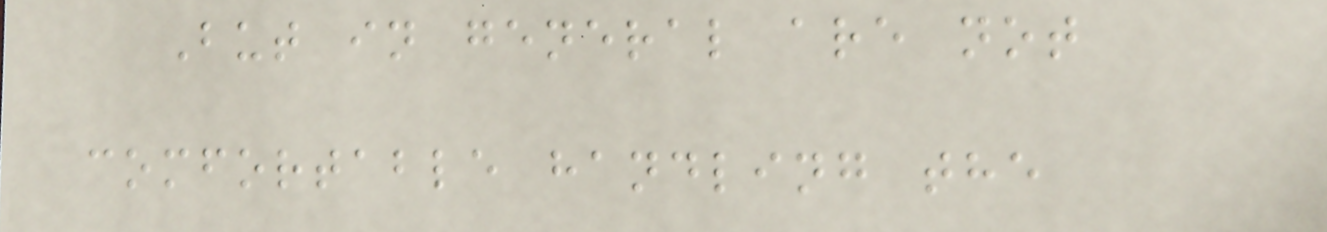But in general are not
comfortable handling the
